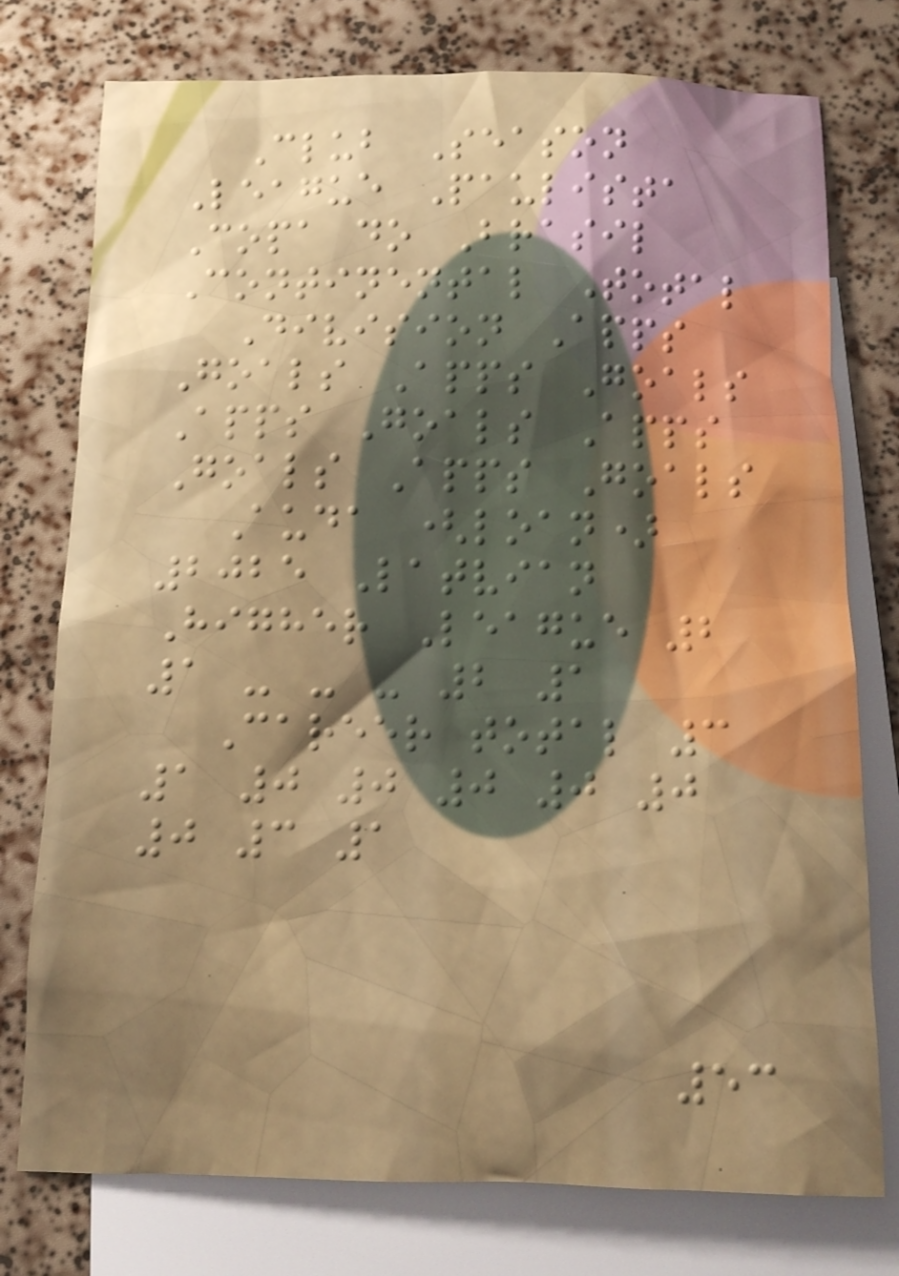Club Season
League Paulista
Copa do Brasil
Continental Total
Division Apps
Goals Apps Goals
Apps Goals Apps
Goals Apps Goals
Auda (loan)
2025 Latvian
Higher League 2
1 - - - 2 1
Career total 3
1 0 0 0 0 0
0 3 1
53
